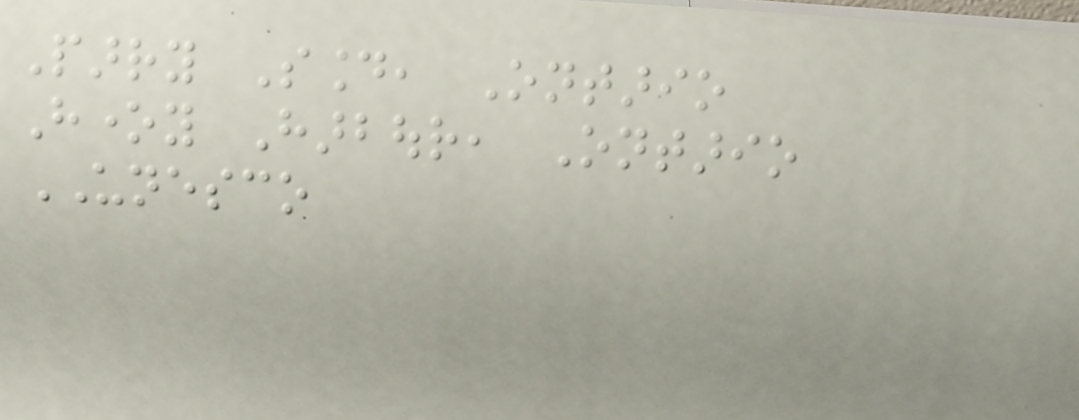Parry Sound, Ontario
Honey Harbour, Ontario
UNESCO
